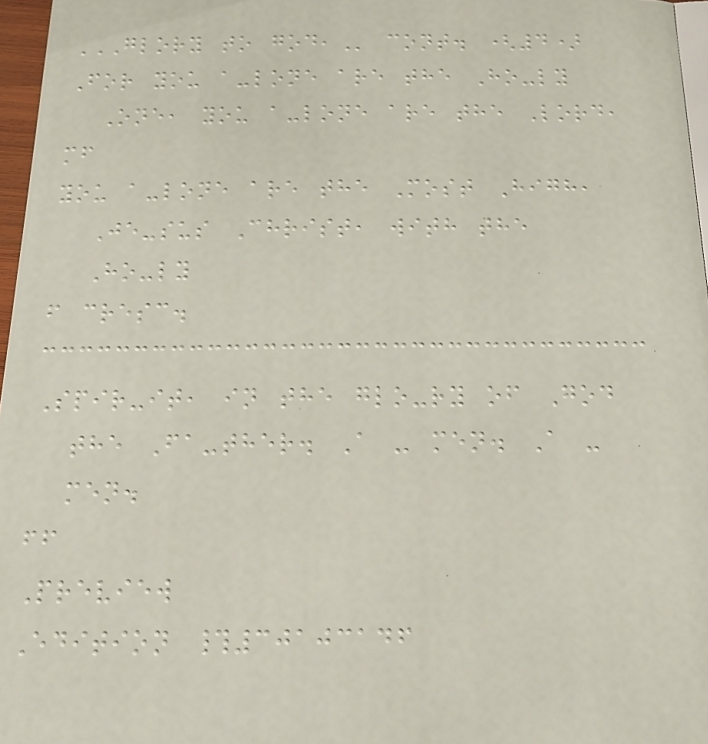GLORY TO GOD, cont. (4)
For you a-lone are the Ho-ly
One, you a-lone are the Lord,
mf
you a-lone are the Most High,
Je-sus Christ, with the
Ho-ly
f cresc.
Spir-it, in the glo-ry of God
the Fa-ther. A - men. A -
men.
ff
Preview
Edition #30103146
